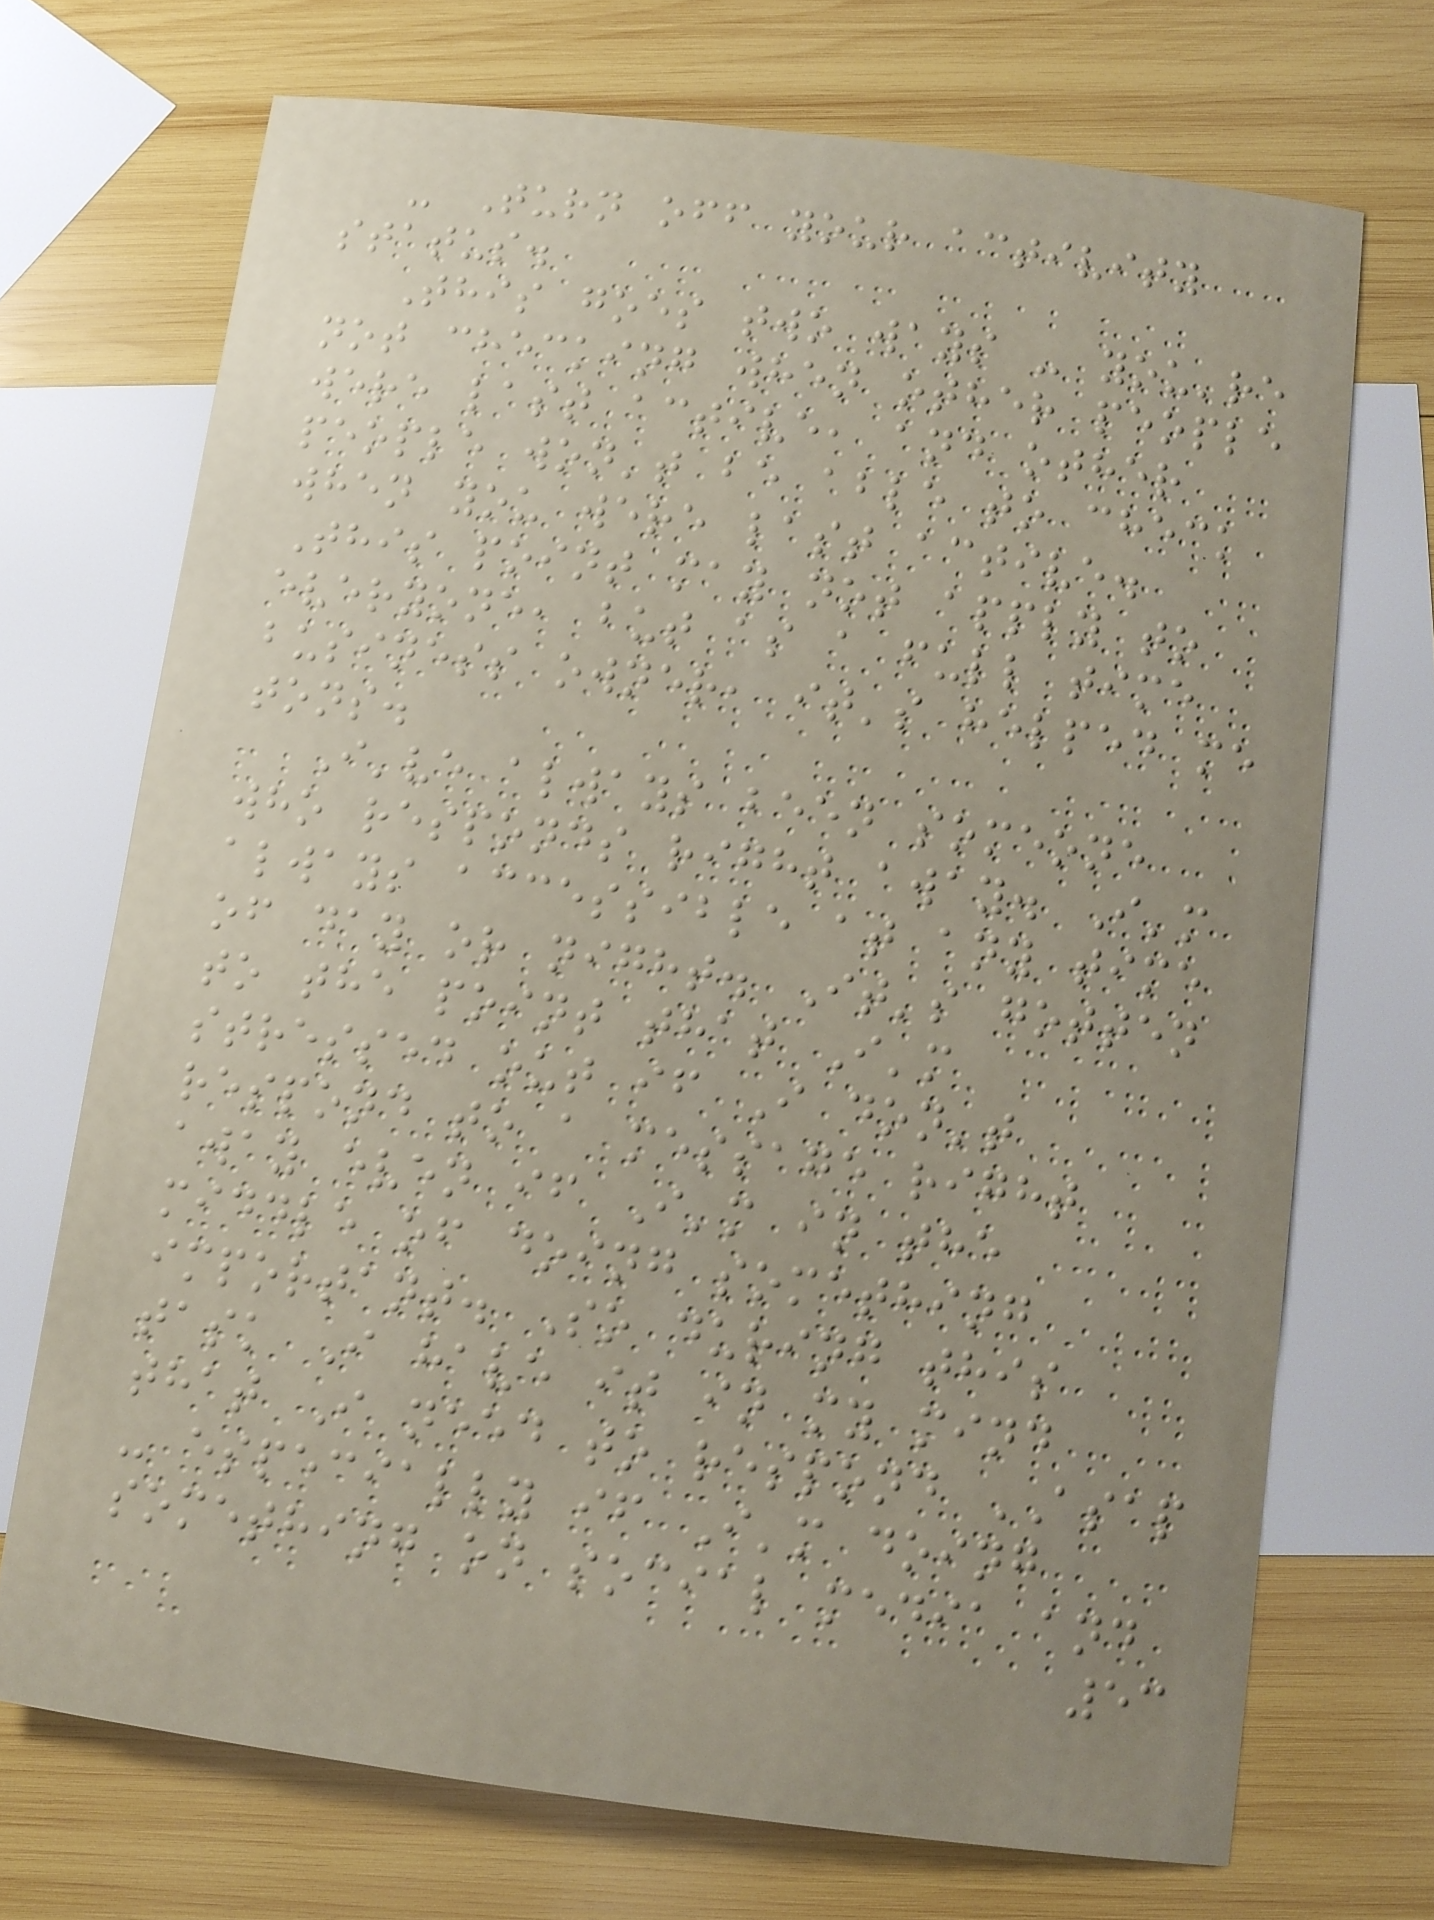- Turn off your activity
status.
This goes two ways - you're
not checking when other people
were last active, and other
people won't be able to check
when you were last active.
This point may not apply to
everyone, but as a full time
business owner, it's helped me
tons.
I've always been someone
who responds right away. I'm
always accessible at any time
of day or night. It's gotten
to the point that I'm
stressed out if I don't
respond to a message right
away even if I'm in the
middle of doing something
important. So during this
task I have it in my mind
that I need to respond ASAP
- especially if I'm doing
something on social media and
53
